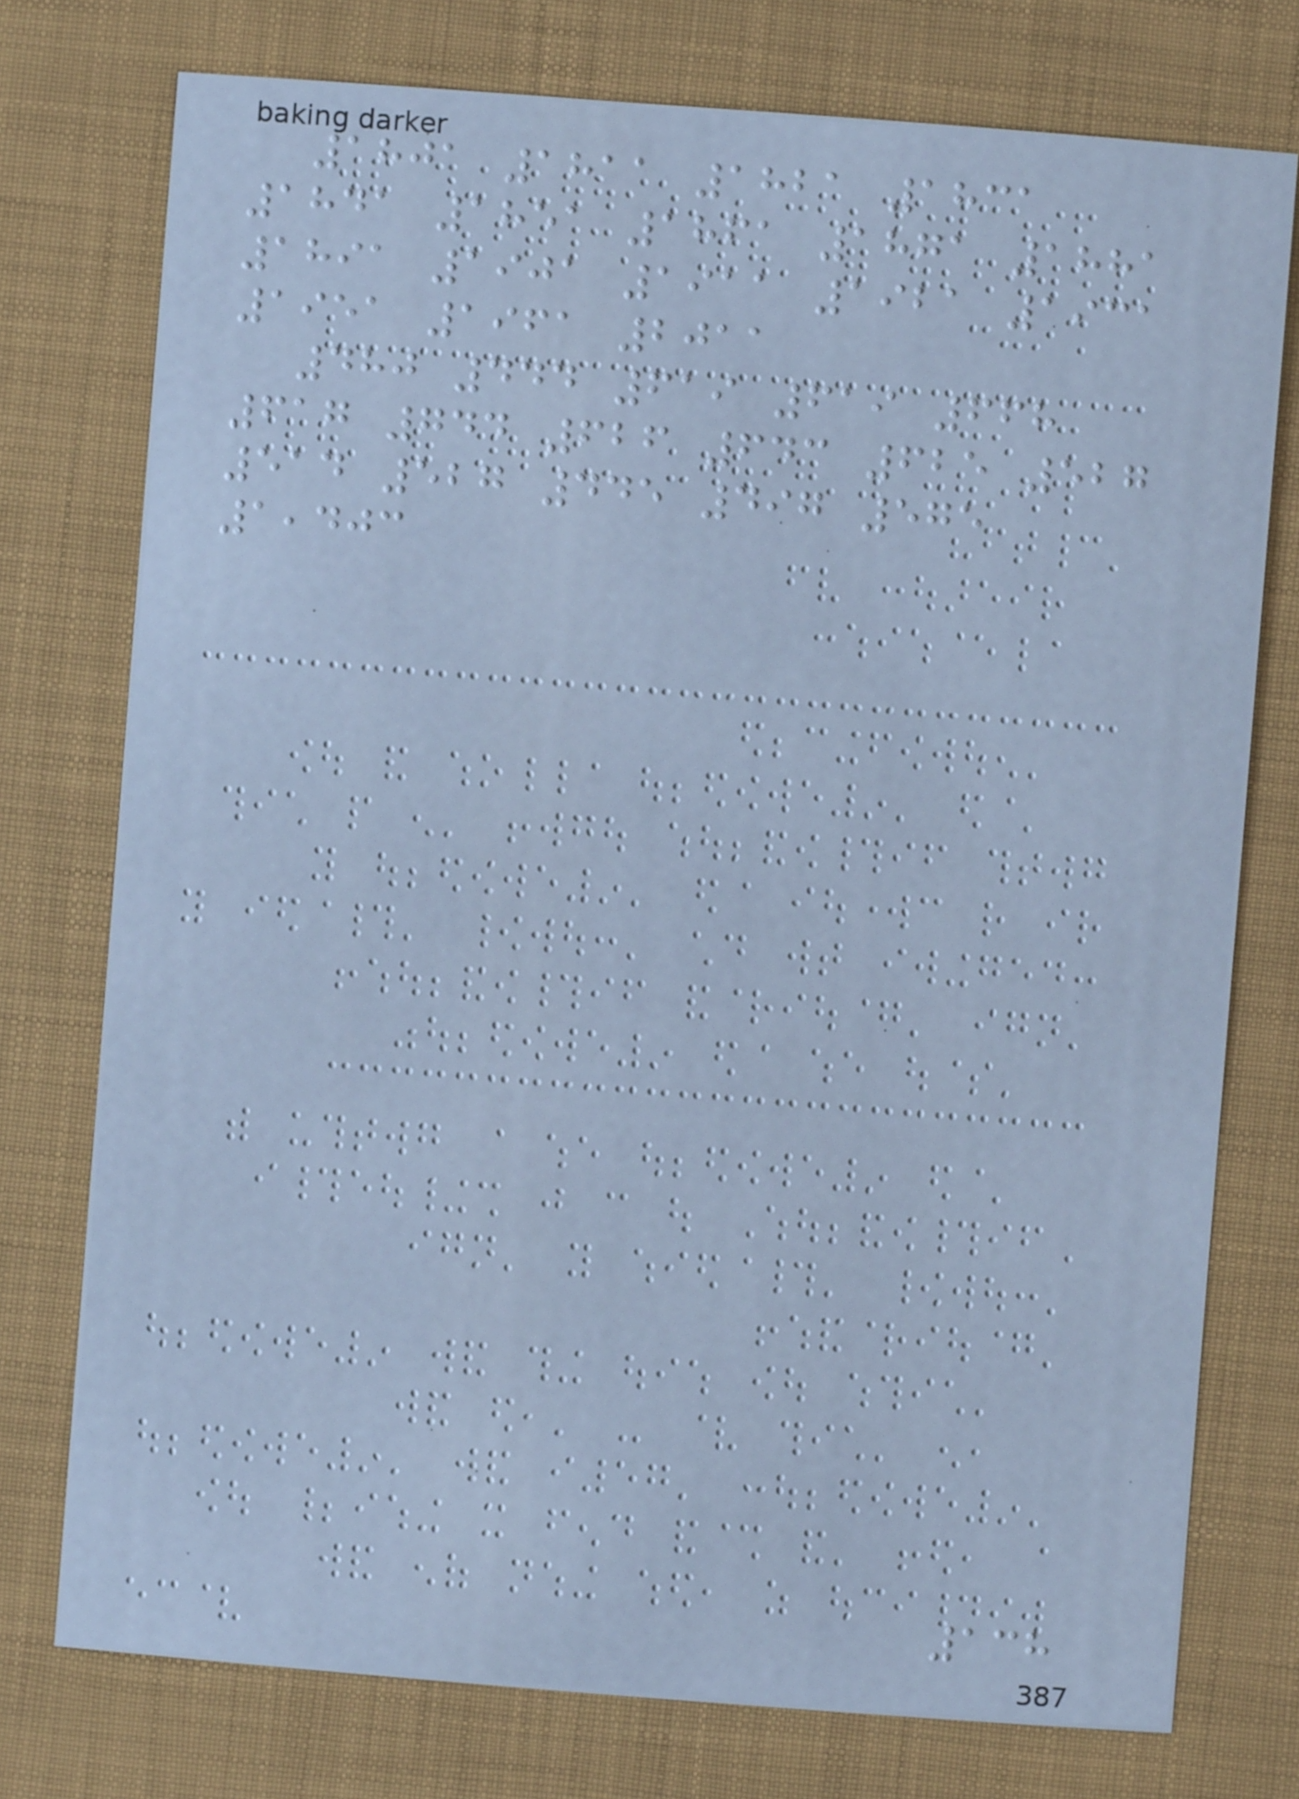1801 1811 1821 1831
1841 1851 1861 1871 1881
1891 1901 1911 1921 1931
1951 1961 2011
480 444 619 619 668
617 744 626 643 625 527
514 527 445 497 575
1,403
138
